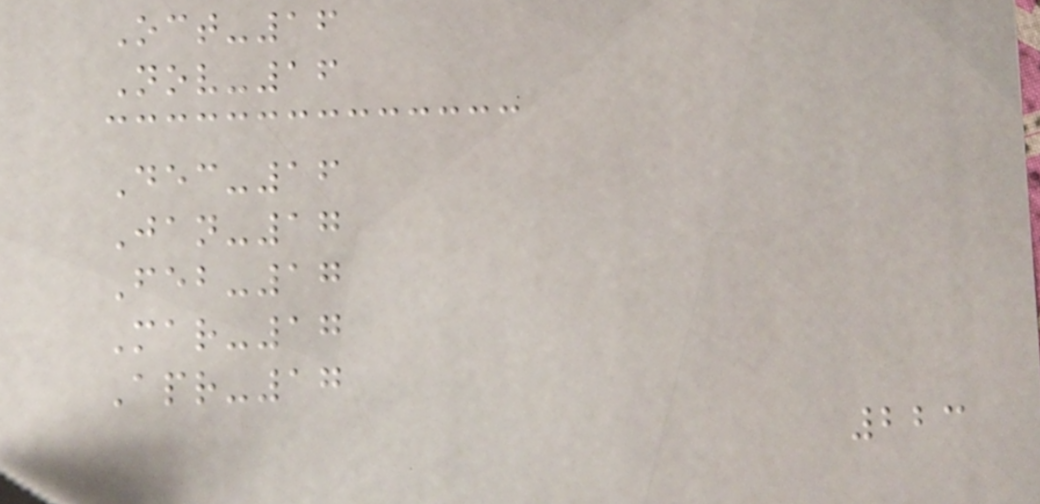Oct-16
Nov-16
Dec-16
Jan-17
Feb-17
Mar-17
Apr-17
223
